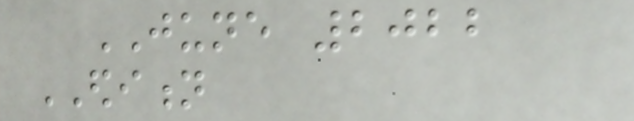JUNE 2022
EDITION
